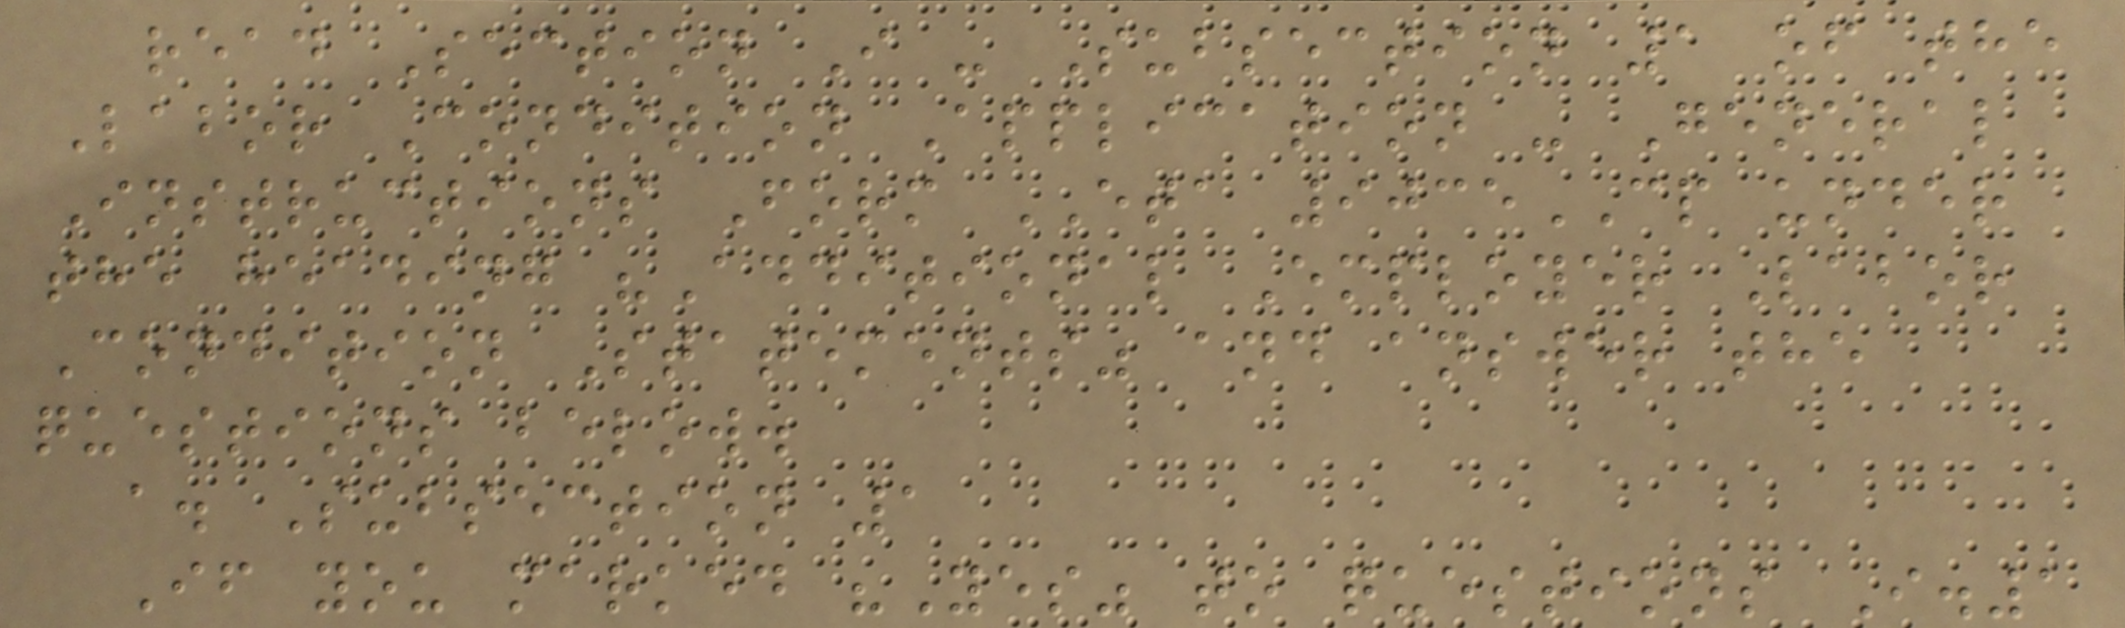read Section I - Subsection 1 of the
Labor Condition Application - General
Instructions Form ETA 9035CP under
the heading "Additional Employer Labor
Condition Statements" and answer the
questions below.
a. Subsection 1
If you marked "Yes" to questions I.1
